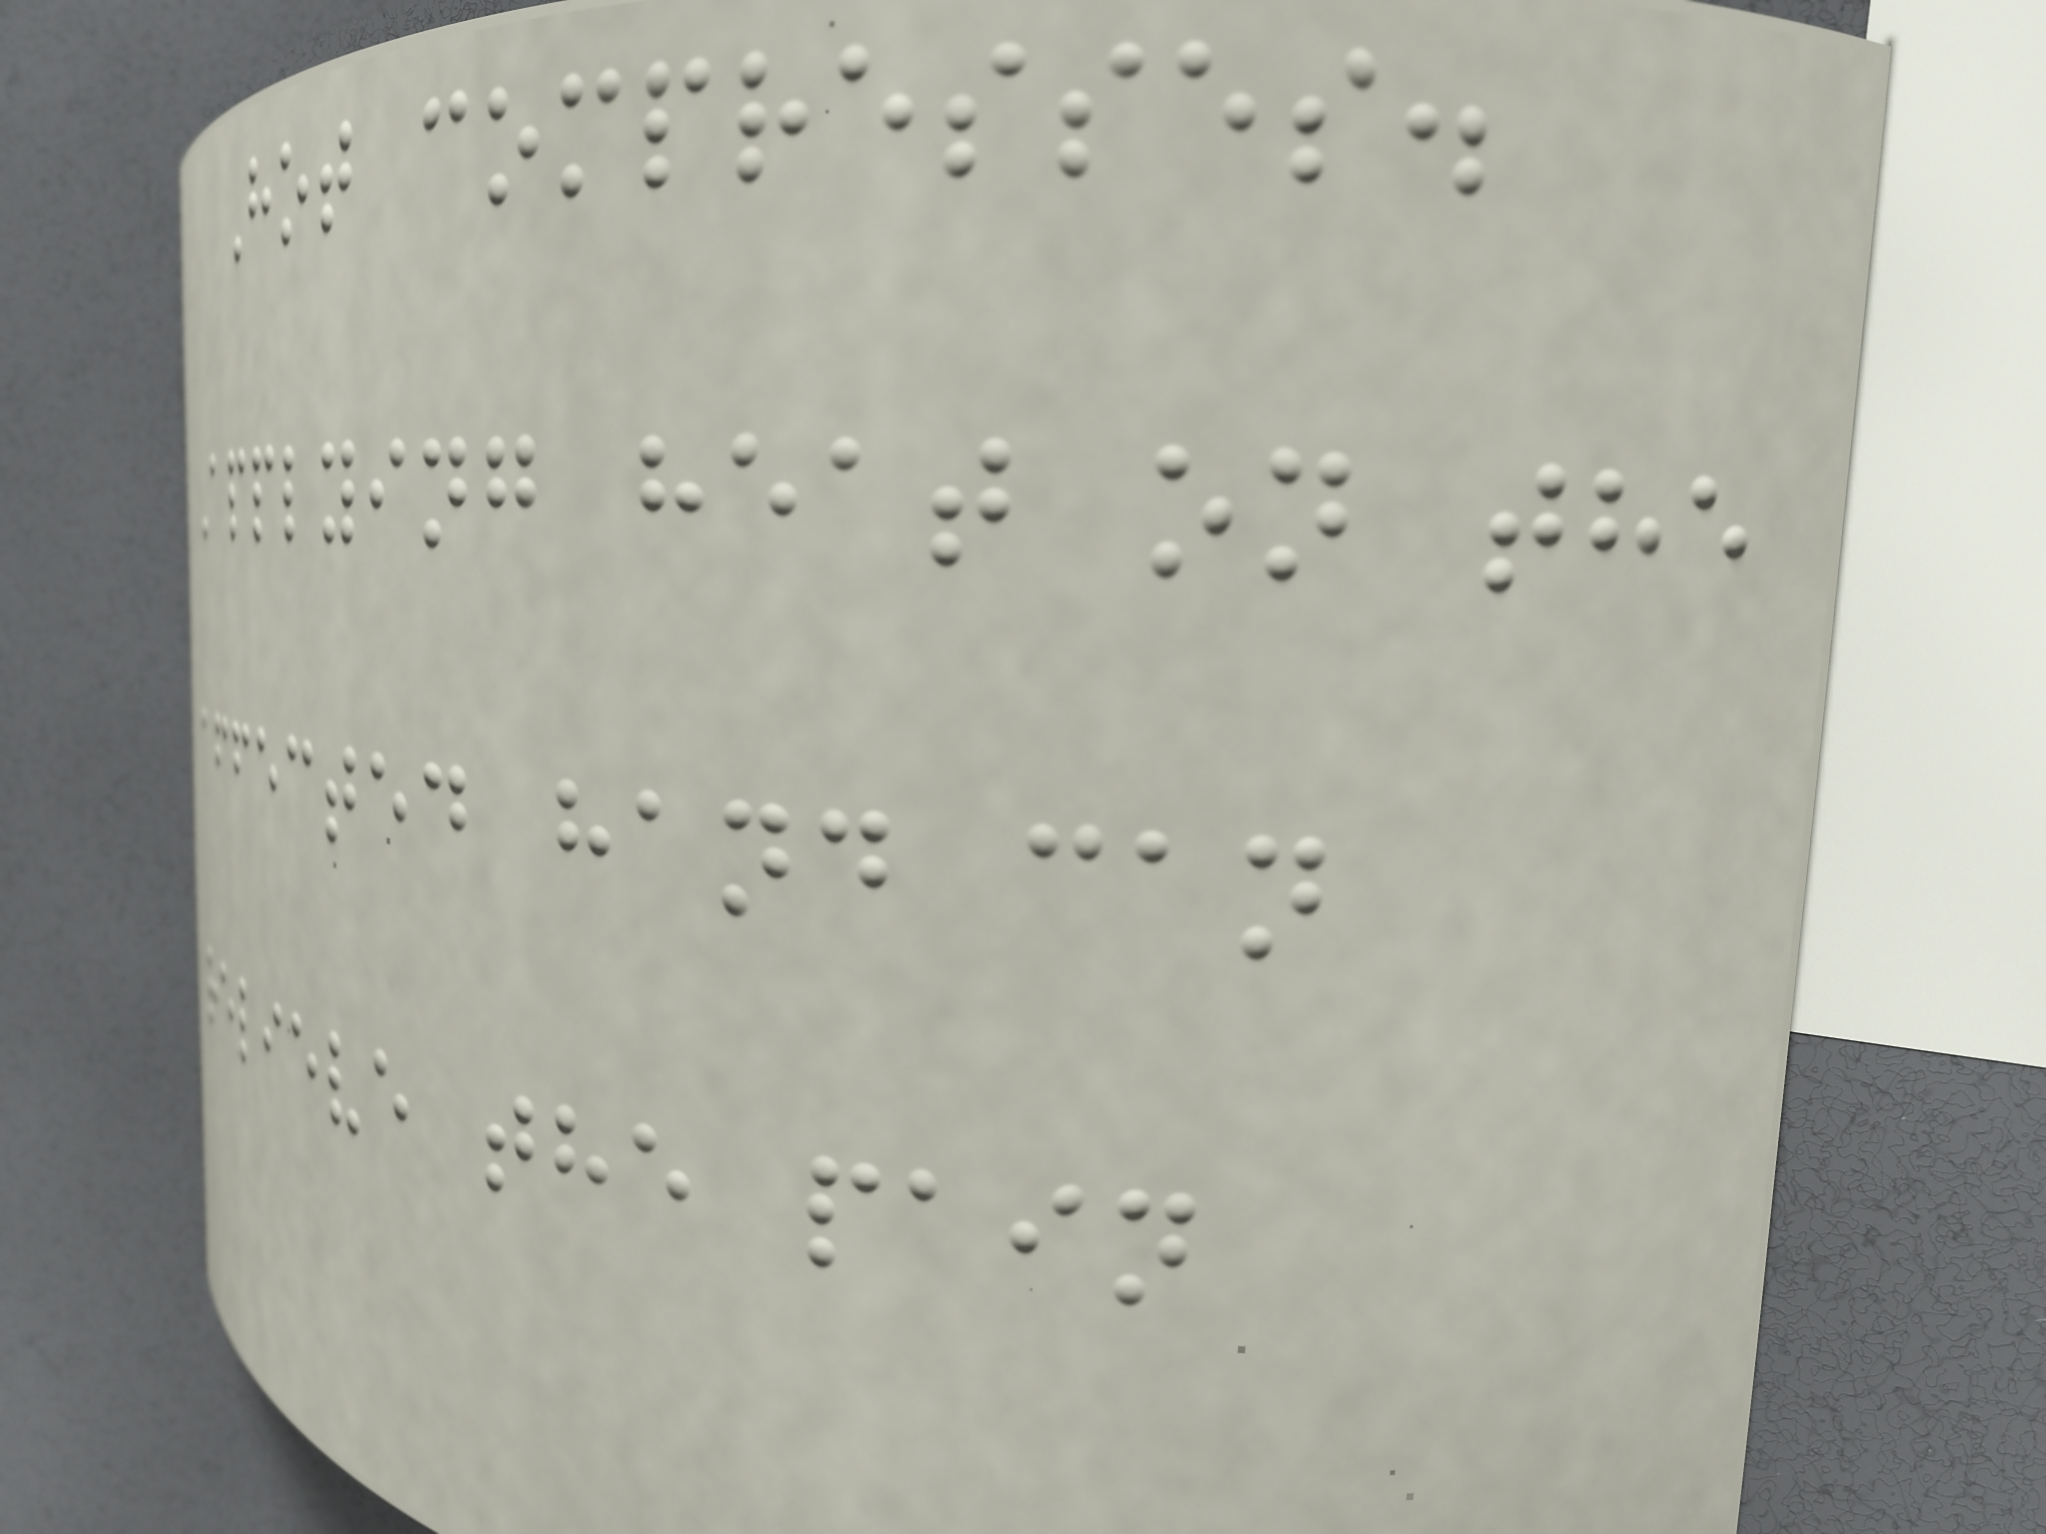Hot compresses.
Applying heat on the
affected hand can
relieve the pain
